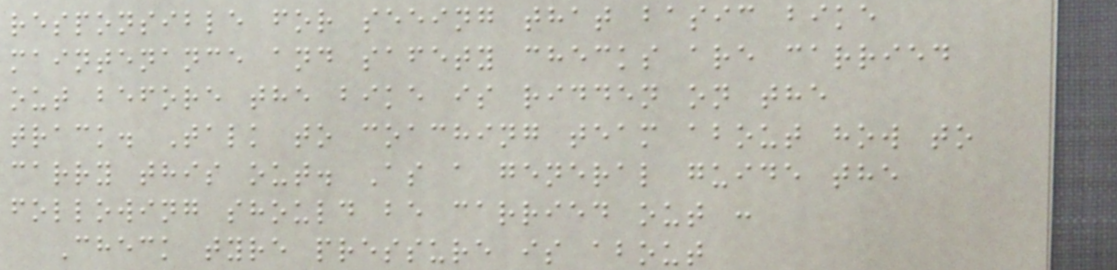responsible for seeing that basic bike
maintenance and safety checks are carried
out before the bike is ridden on the
track. Talk to coaching team about how to
carry this out. As a general guide the
following should be carried out :
Check tyre pressure is about
